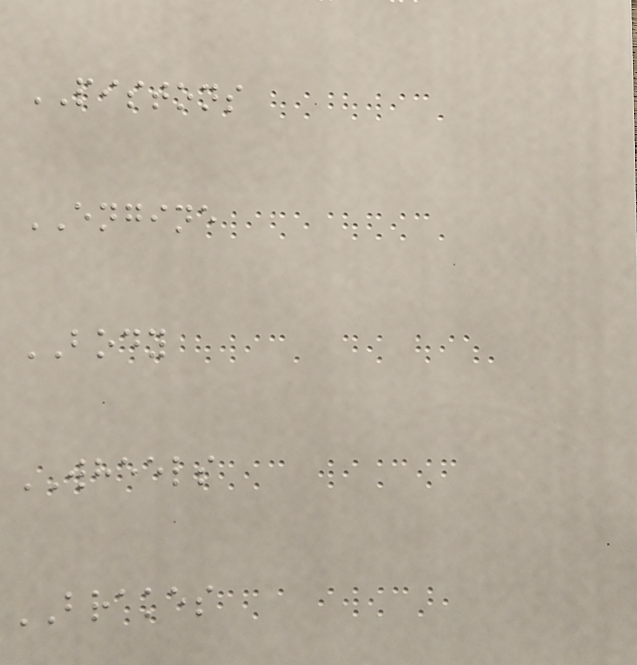PISTONS
ENGINE
BODY
WHEELS
BRAKES
